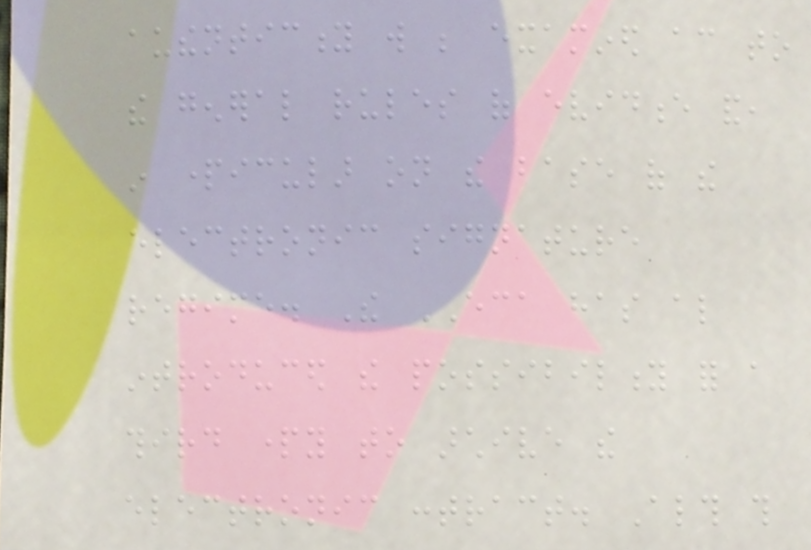authenticity will be examined according to
the general rules of evidence and,
in particular on the base of the
electronic signature
regime. The ECA has also
introduced the possibility for a
third party to archive the
electronic contract. Although this
